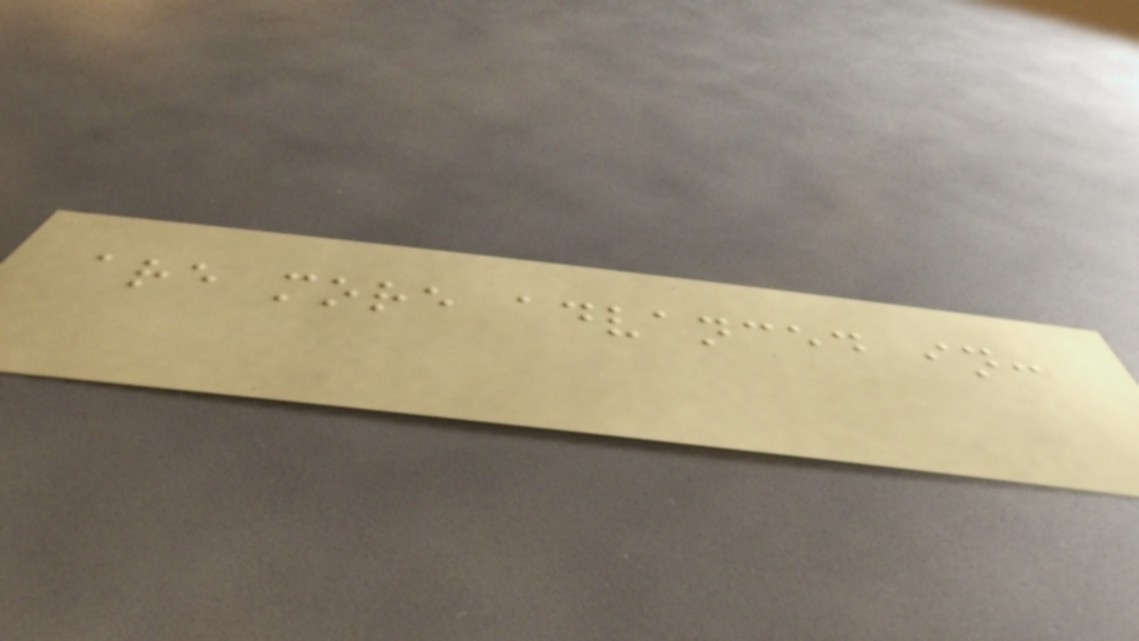are more advanced in:
